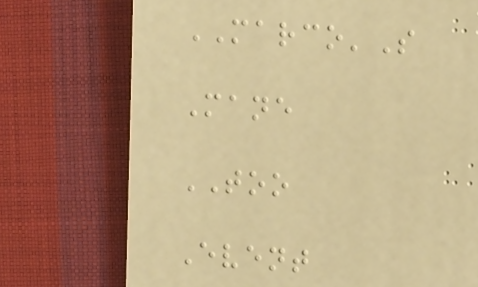MARCO'S
Mane
TOO
Event
